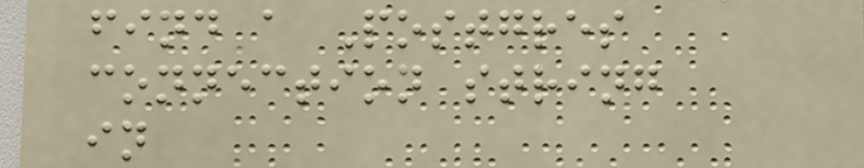find a Postgres
connection string
in
